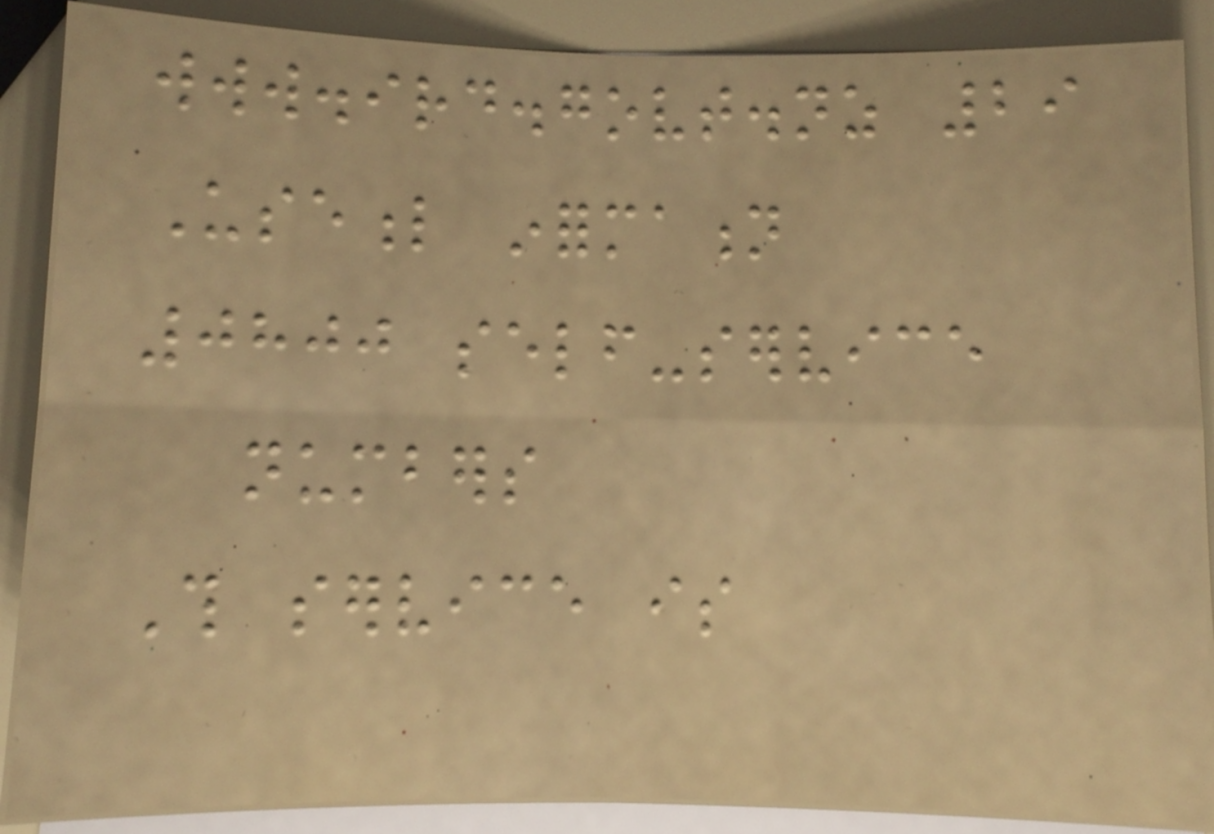www.ird.govt.nz 29
Useful information
0800 self-service
numbers
This service is
